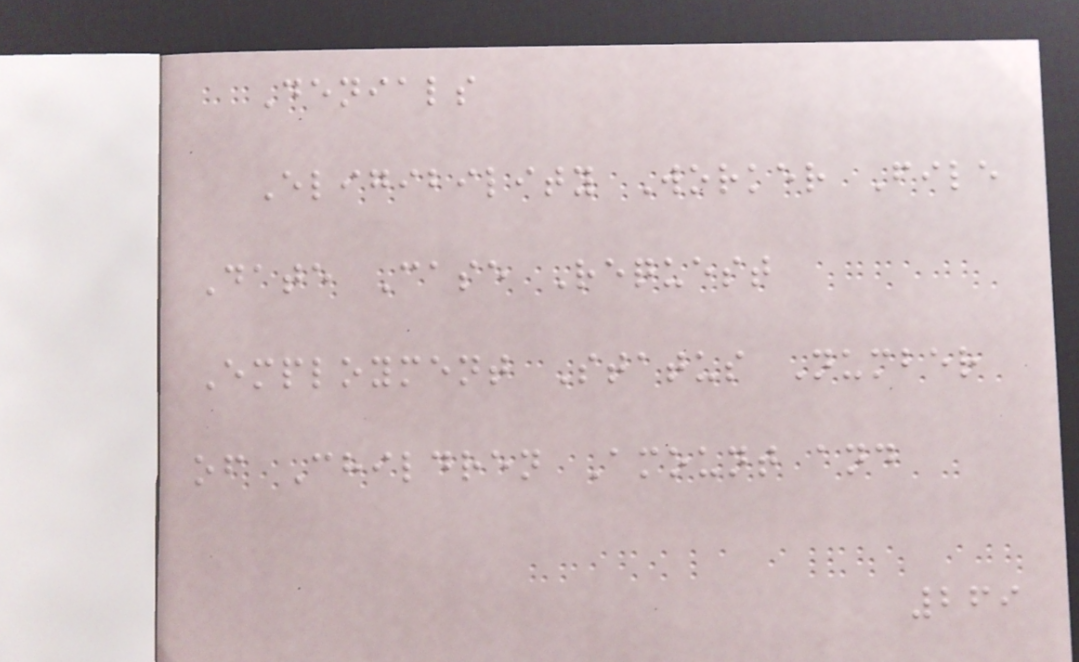Denials
Eligibility Worker File
Date Case Request
Employment Status Number
of Children Amount and
269
